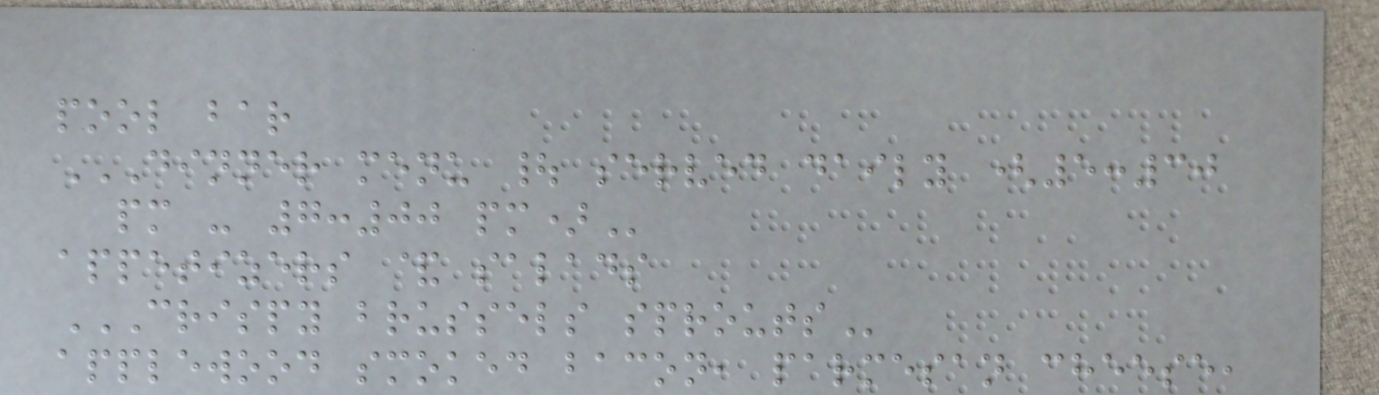pool bar
DINNER MENU | SERVED DAILY (5:30
PM - 7:00 PM)
appetizers & salads
CRISPY BRUSSELS SPROUTS
applewood smoked bacon, parmesan cheese,
